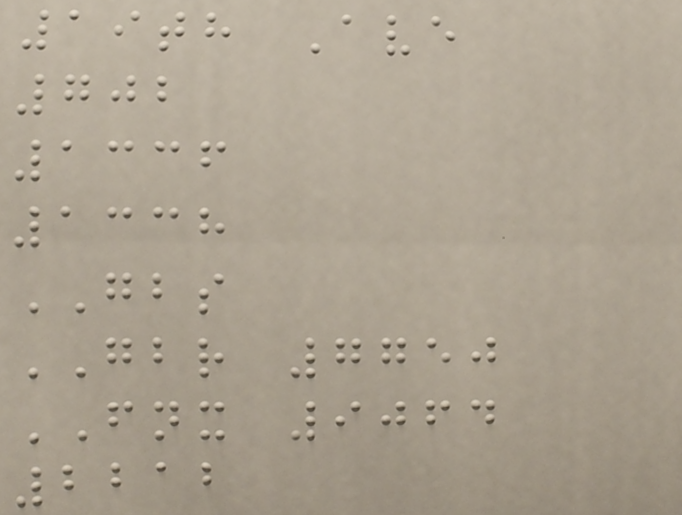19th Ave
702
1336
1338
GBS
GBR 7750
FNX 9064
2212
